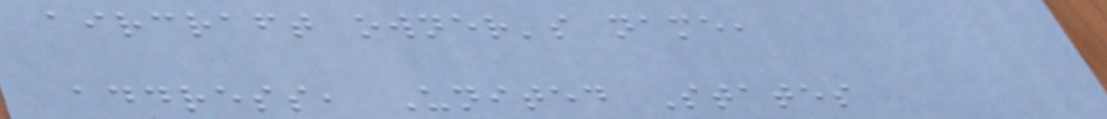aircraft owner's name,
address, United States
